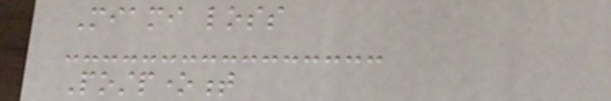Miami loss
Postponement
